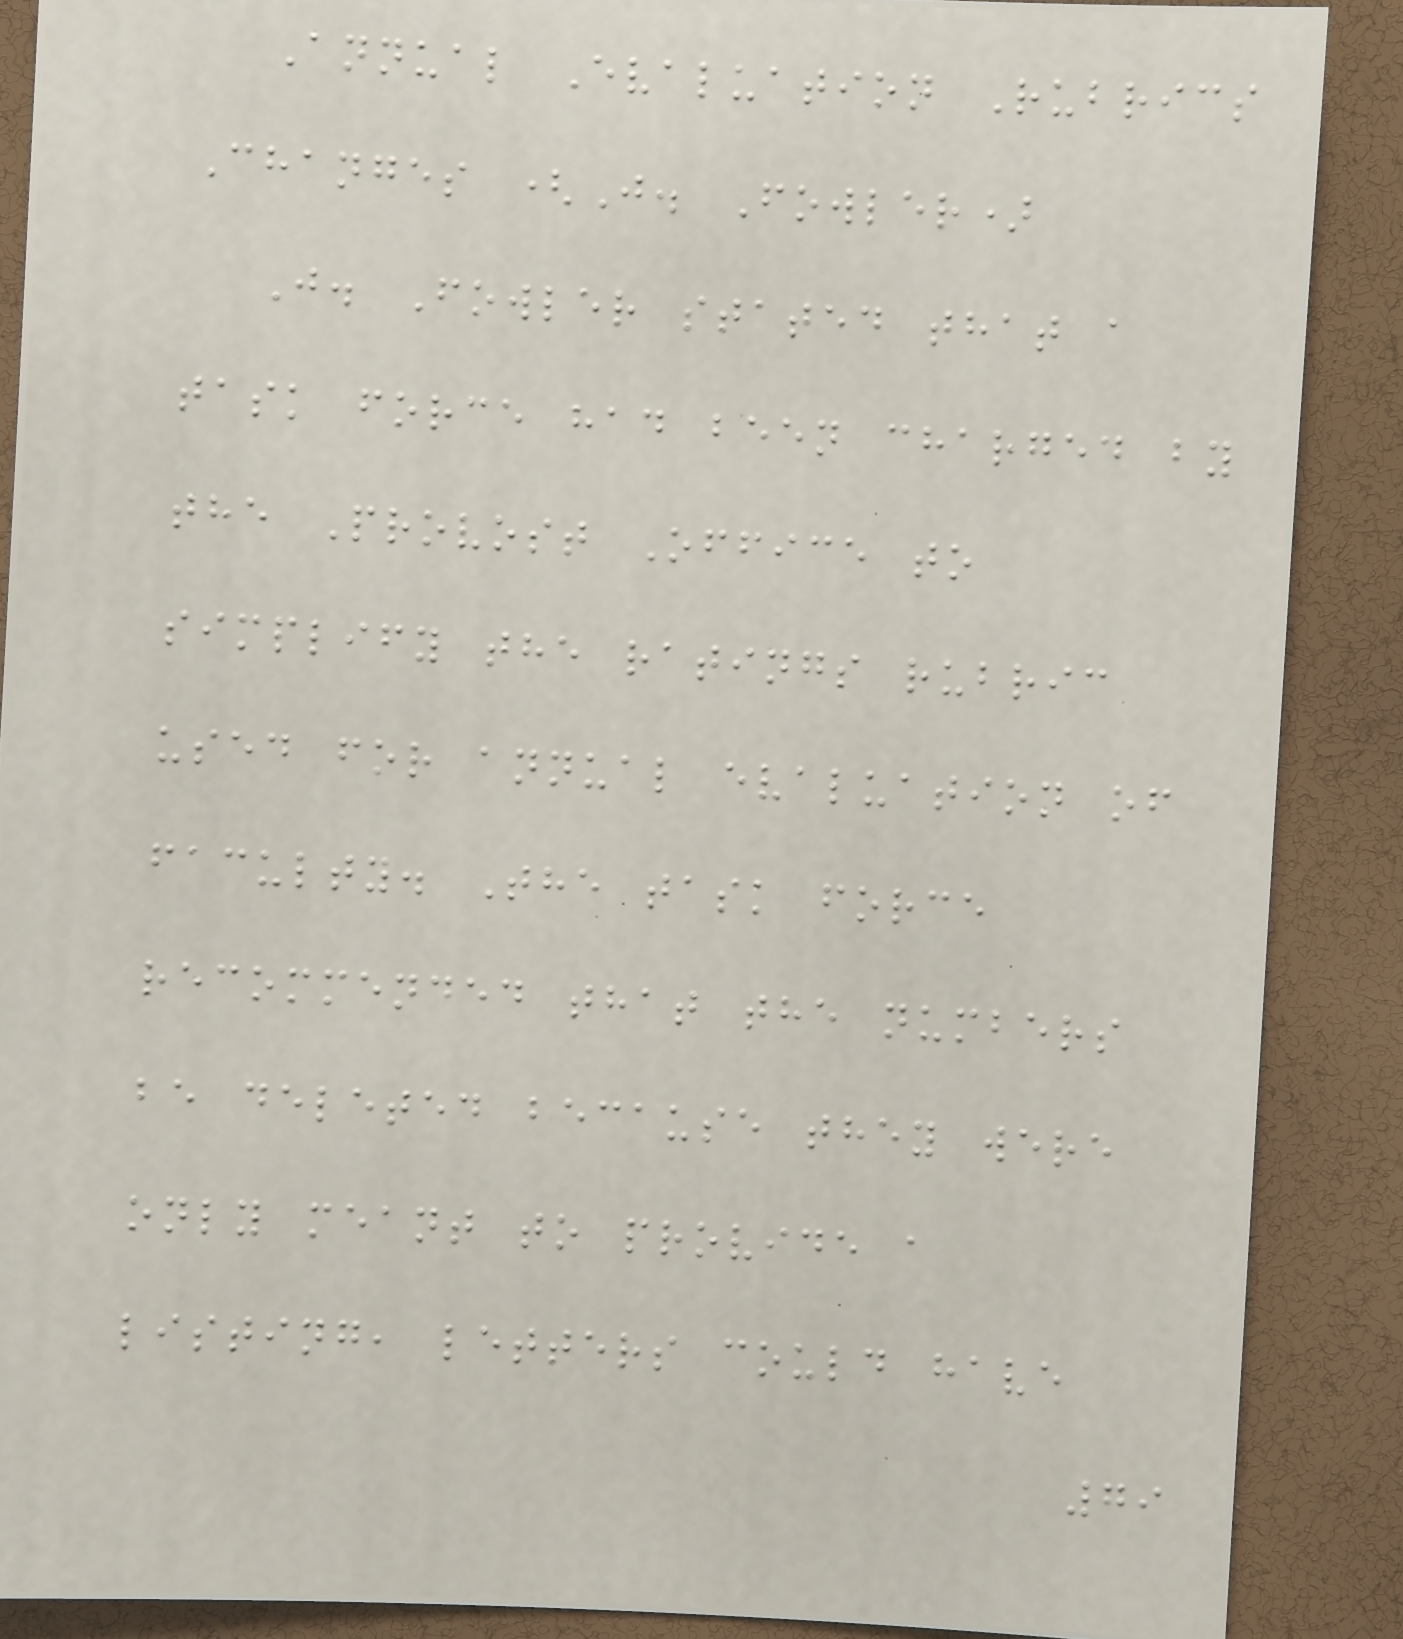Annual Evaluation Rubrics
Changes (J. Fowler)
J. Fowler stated that a
task force had been charged by
the Provost Office to
simplify the ratings rubric
used for annual evaluation of
faculty. The task force
recommended that the numbers
be deleted because they were
only meant to provide a
listing, letters could have
79
